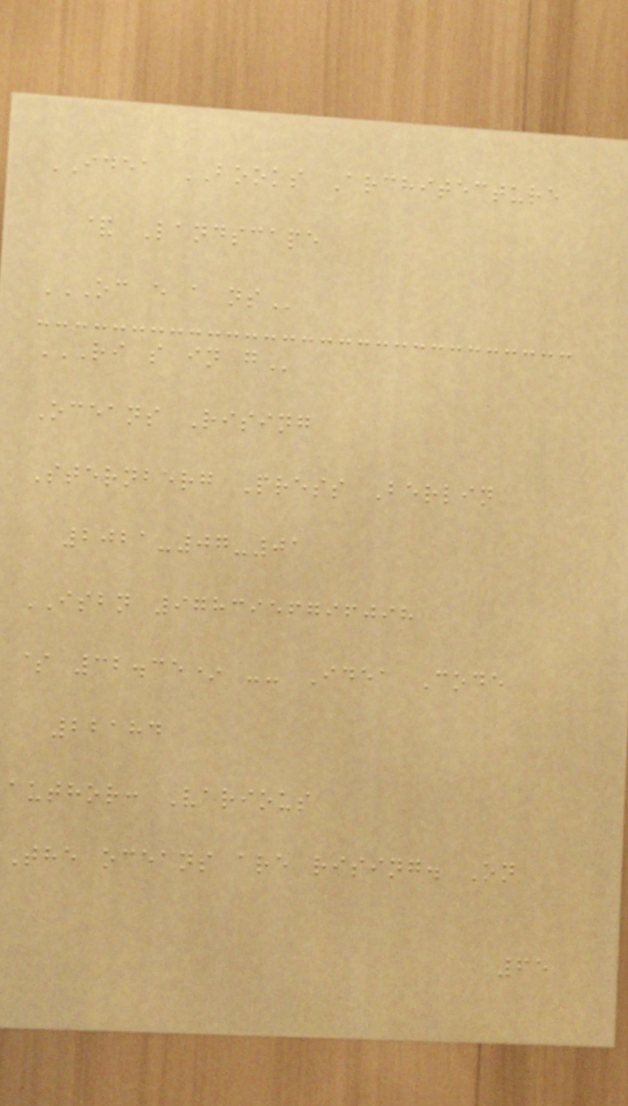IDEA BOOKS Architecture
& Landscape
OC E A NS
RI S IN G
Oceans Rising
Sternberg Press Berlin
2021-07-01
ISBN 9783956796098
$ 32.35* -- Idea Code
22184
author: Various
The oceans are rising. On
65
